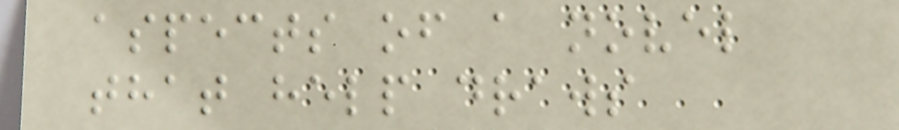aspects of a novel
that help draws
